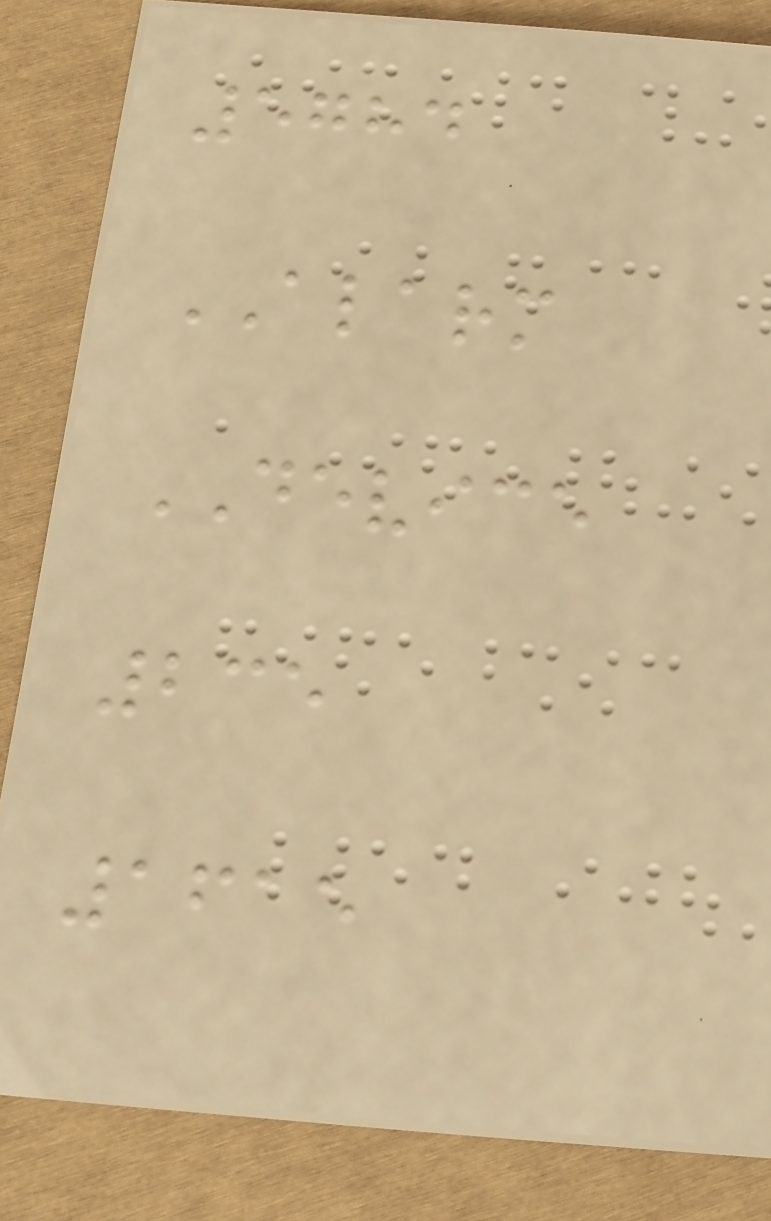5784
ALARM
DEVICE
235
1615
